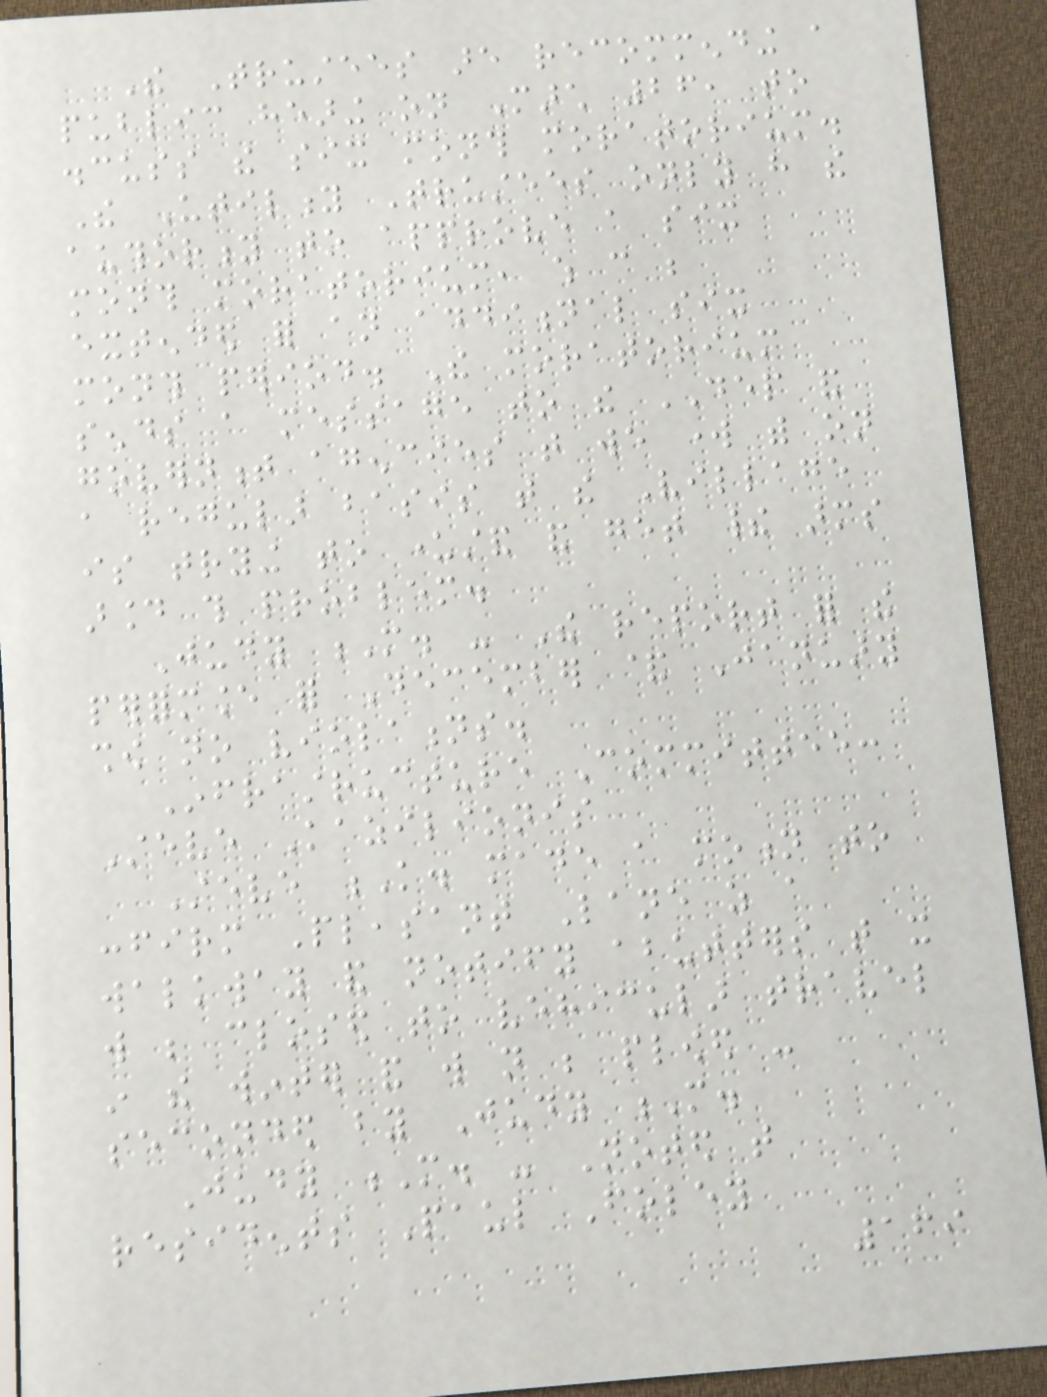The Trustees are recommending a
public hearing on March 26, to
discuss the six month moratorium.
The Utility Trustees only have the
authority to approve a six
month moratorium, which can be
extended for an additional six
month period. The moratorium
sends a message to the DEP and
government agencies that we work with on
a regular basis that the Village
is trying to understand and get their arms
around this problem.
Judy M. - The report for the
performance for December & January
show no violations.
Infrastructure Committee:
Steve Kazilionis
Steve K. made a motion to
confirm Pleasant Lane as a
walkway and notify abutters that it
will be closed to vehicular travel
in the winter and will not be plowed -
seconded by Judy M.
Judy M. - Noted that
residents Paul Foley
169
